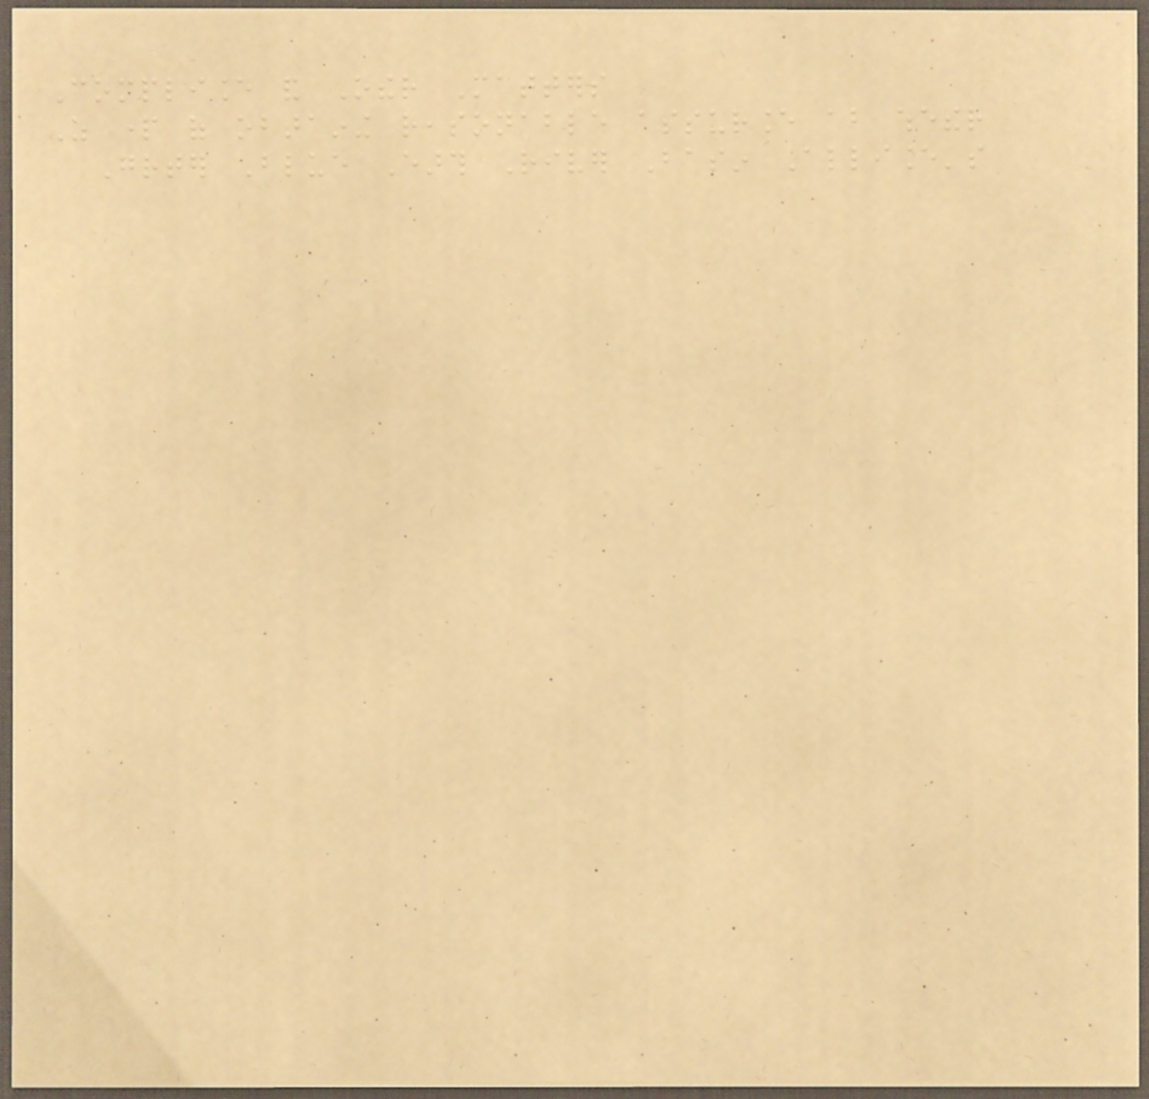Compliance and Other Matters
As part of obtaining reasonable assurance about whether
Greater Blue Earth River Basin Alliance's
